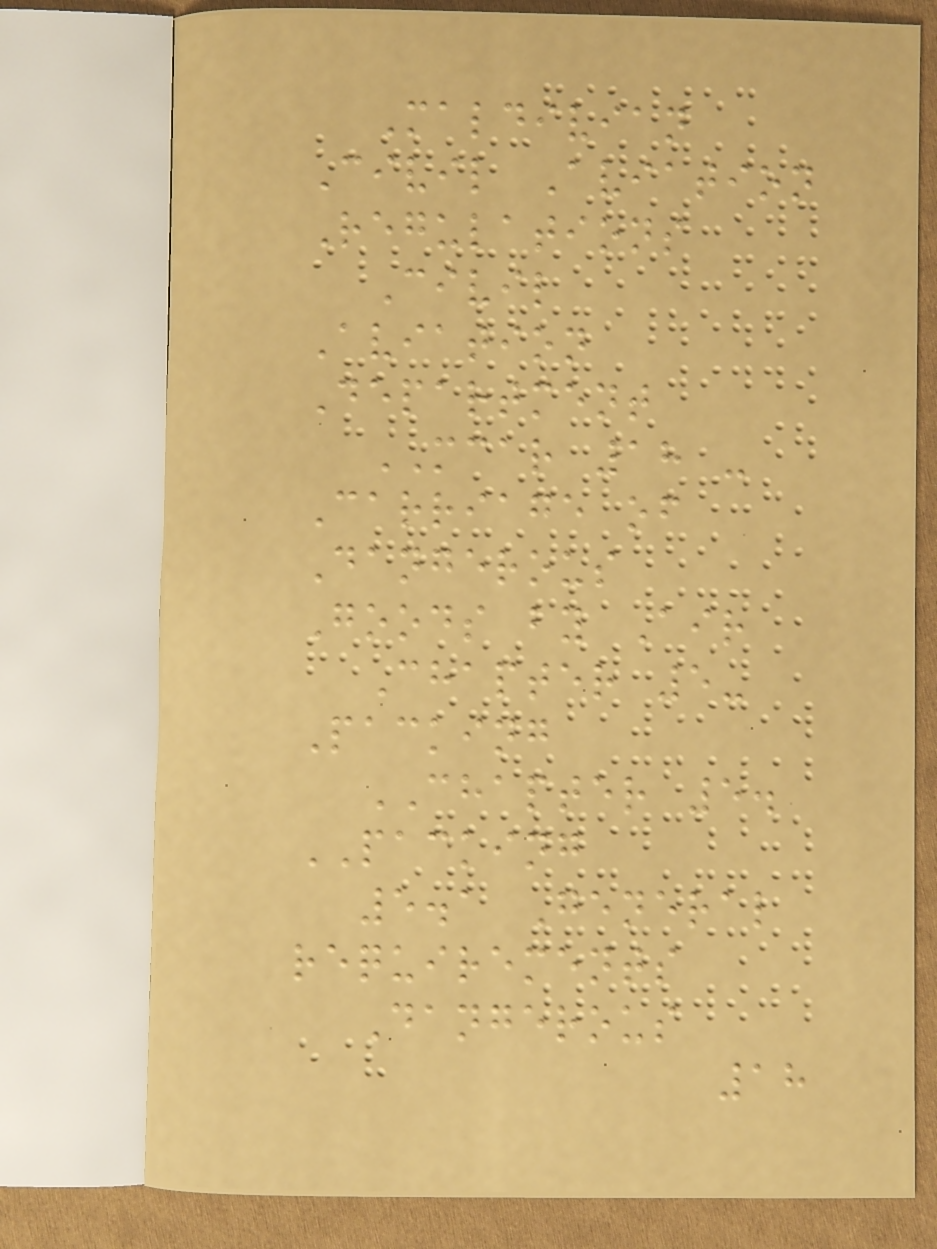Maldivian
Civil Aviation
Regulations
Civil
Aviation
Department
MCAR 18 -
Carriage of
Dangerous
Goods by Air
Chapter 5-
Packing
CHAPTER 5.
PACKING
5.1 General
requirements
Dangerous
18
